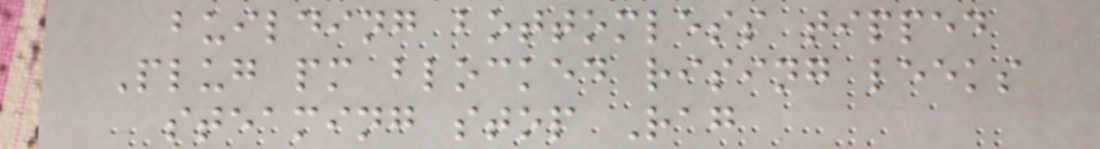building bottomless tipped
Plug pm blocked rising leeks
steaming stop Rag
